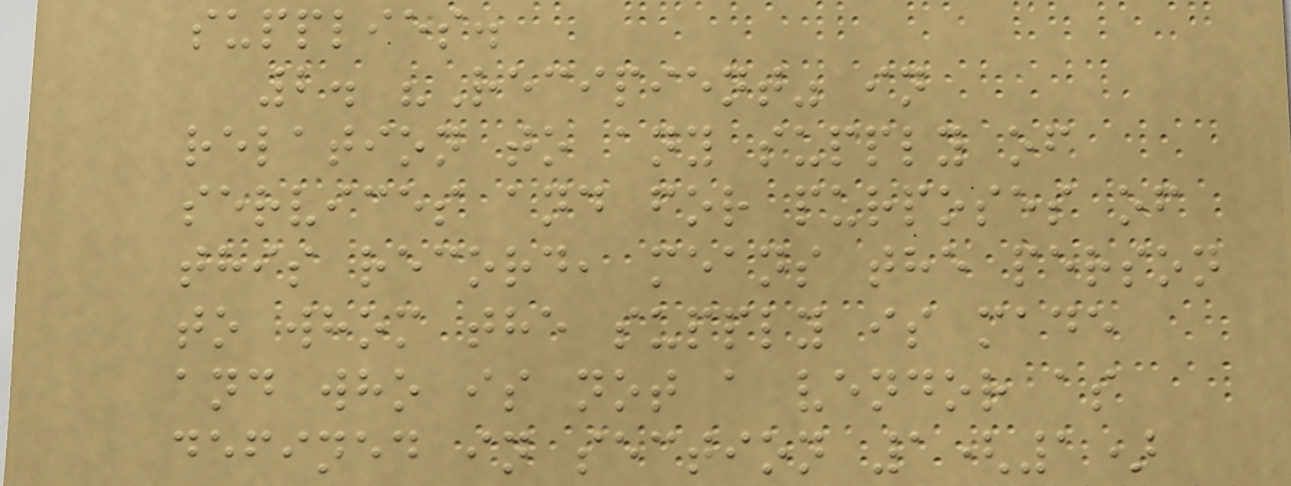supplies.
2. "Recipient" in
relation to any supply of
services and for purposes of
this record, means the person
to whom the supply is made
and who is not a vendor as
defined in section 1(1)
